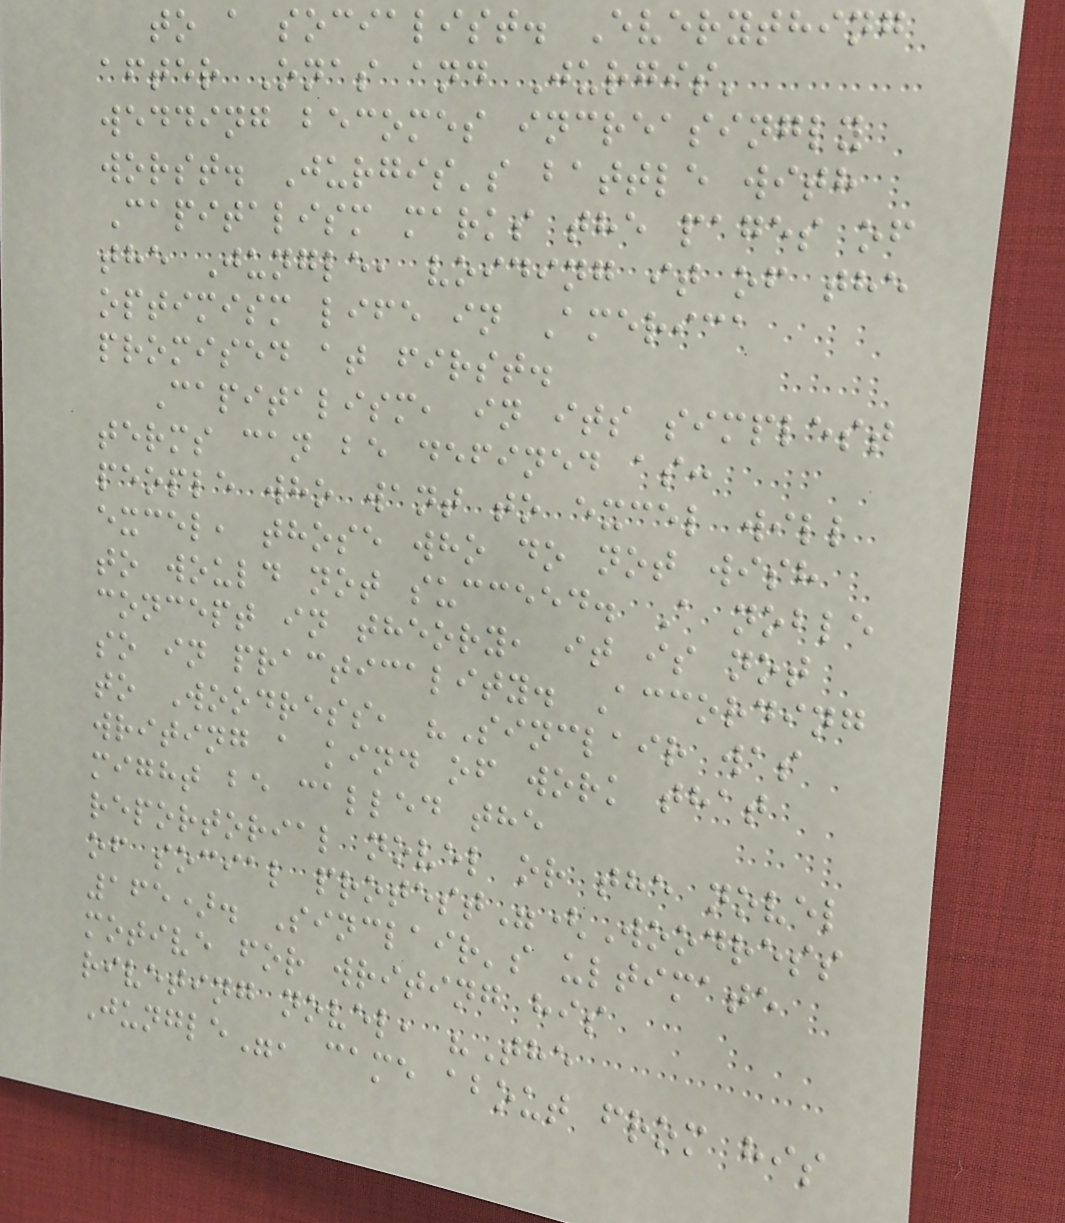to a socialist. Everything
after Onas and Jurgis'
wedding becomes increasingly
worst. Jurgis's battle with
Capitalism marks the pages of
the Jungle, voiding it of the
optimism life in America
promised at first.
Capitalism, in its simplest
terms can be defined as:
people who want to excel will
excel, those who do not wish
to would not succeed. A noble
concept in theory, it is not
so in practicality. According
to Woodress, "Sinclair was
writing a kind of work that
might be called the
reportorial novel or the novel
of social protest"(Woodress
165). Sinclair's ultimate
motive for writing his
riveting novel, "The
Jungle", came about from his
